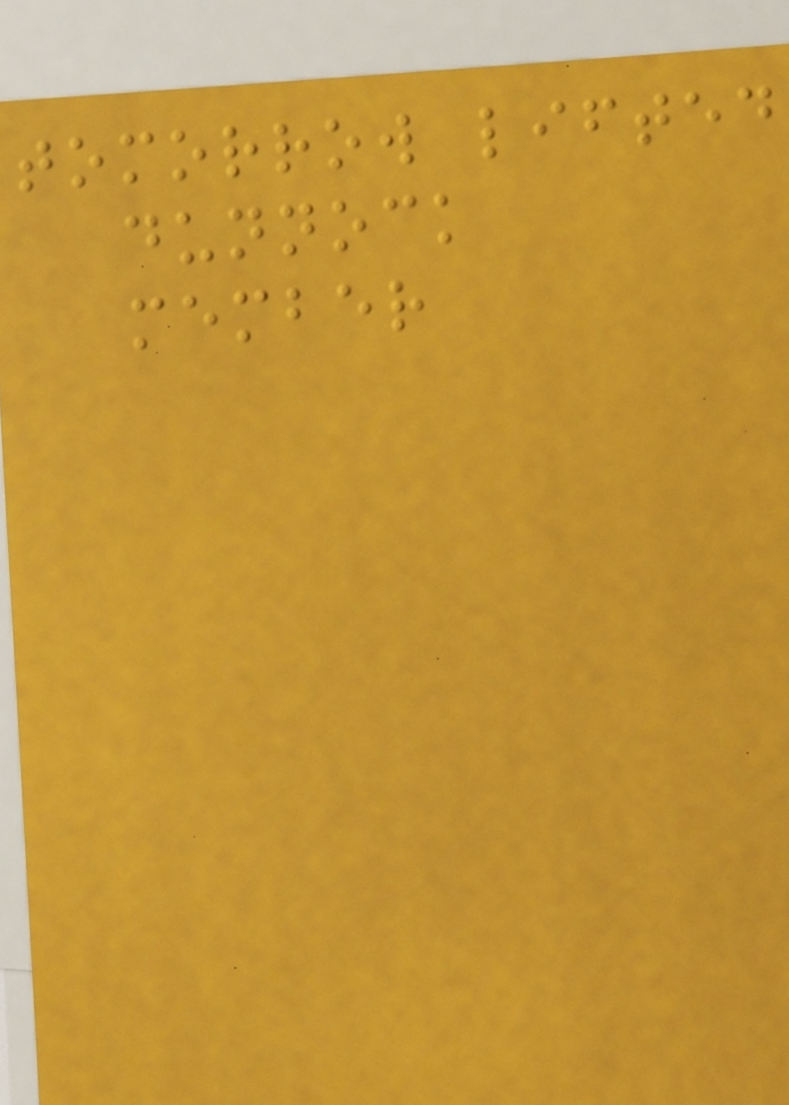tomorrow lifted
dunnock
member
